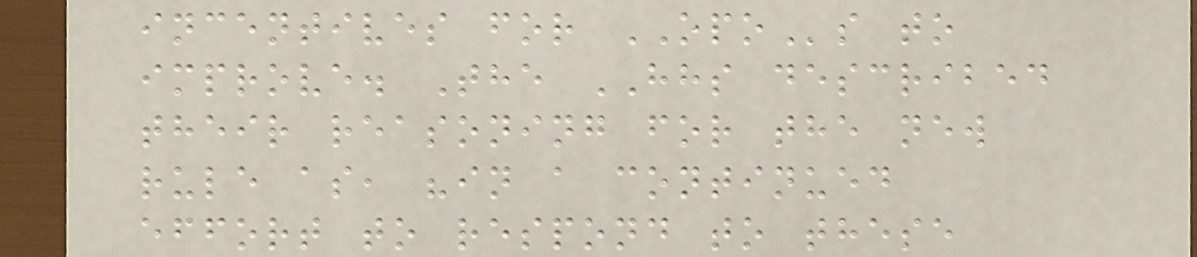incentives for OPOs to
improve. The HHS described
their reasoning for the new
rule as, "in a continued
effort to respond to these
